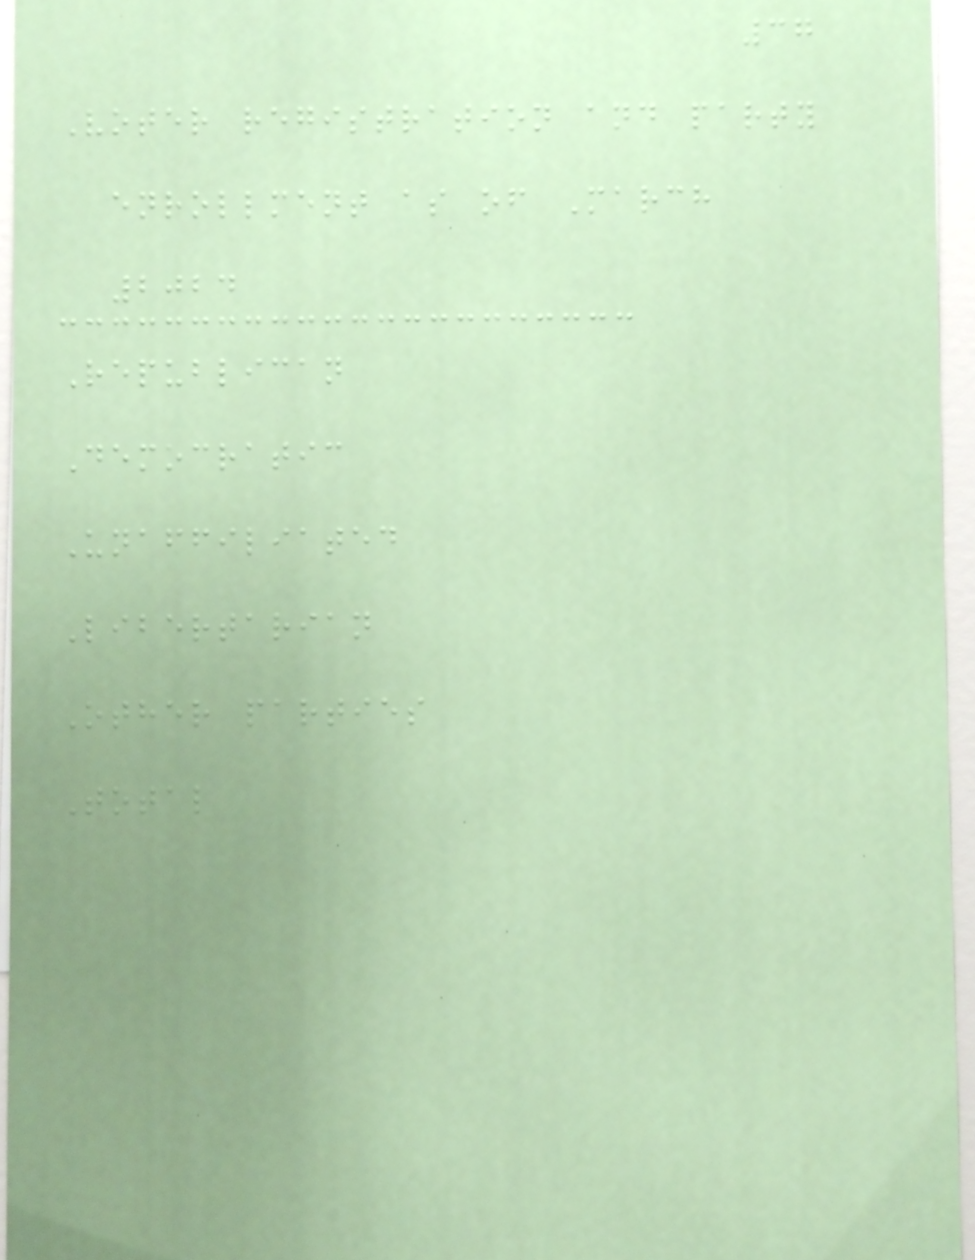37
Voter registration and party
enrollment as of March
2024
Republican
Democratic
Unaffiliated
Libertarian
Other parties
Total
